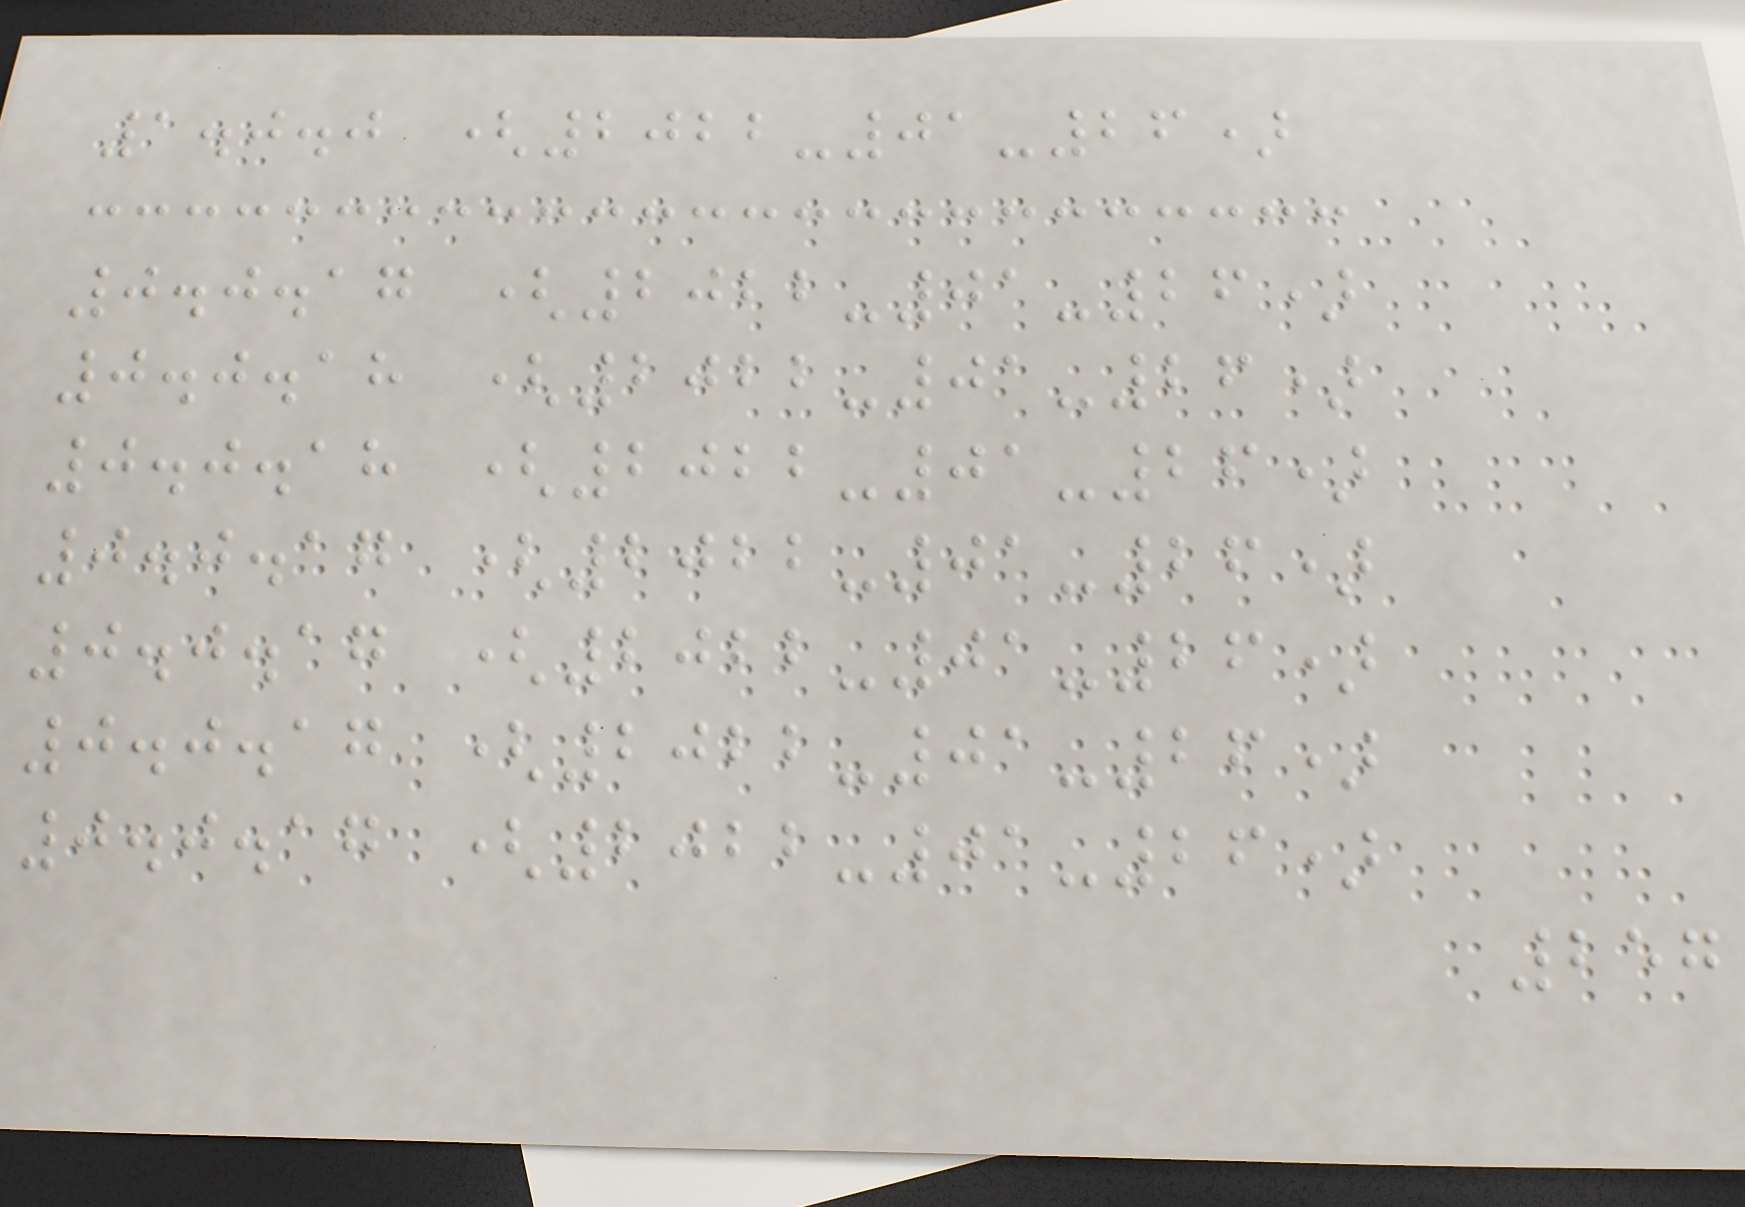1.0.0 (2022-01-26)
0.0.17 (2022-01-26)
0.0.18 (2022-01-26)
0.0.18 (2022-01-26)
0.0.17 (2022-01-26)
0.0.17 (2022-01-26)
0.0.17 (2022-01-26)
0.0.17 (2022-01-26)
257
